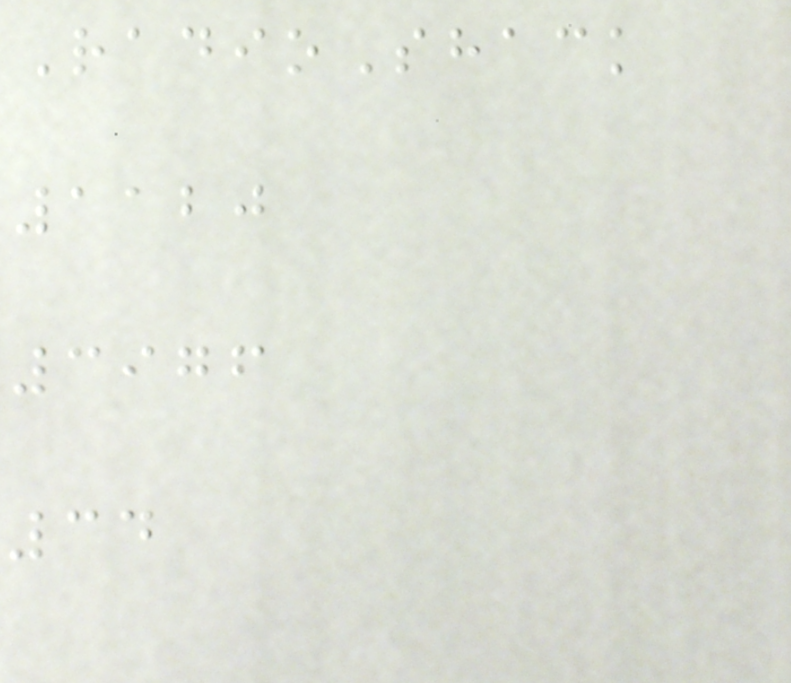RadioShack
1120
3976
34
